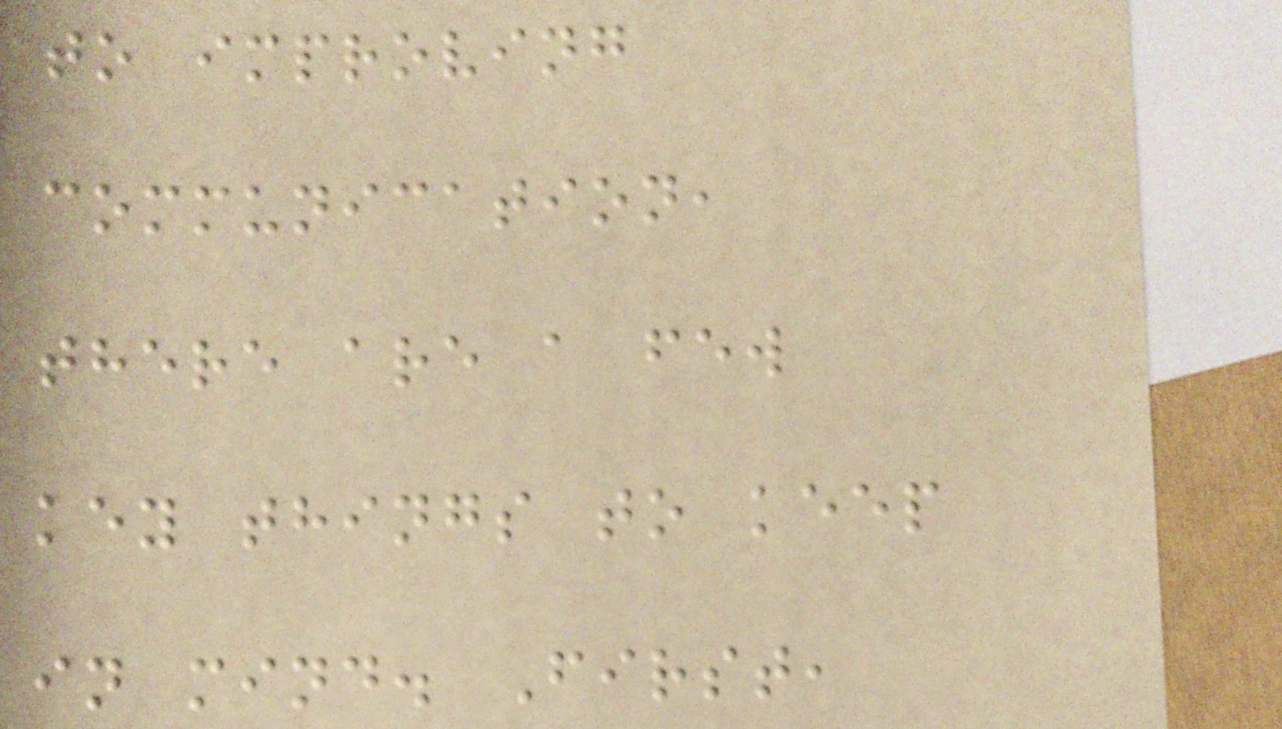to improving
communication,
there are a few
key things to keep
in mind. First,
